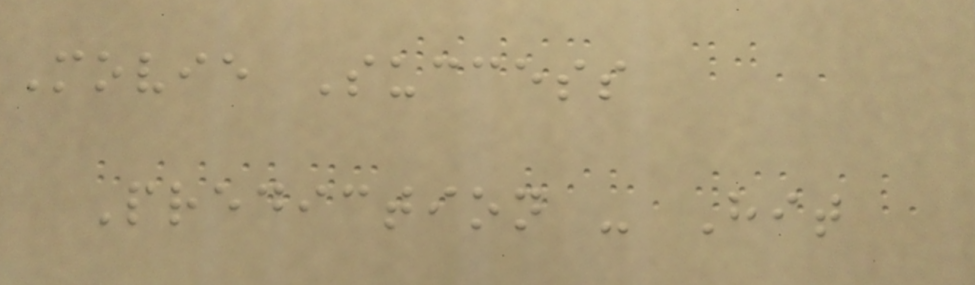Movie Success
Prediction - Hit
